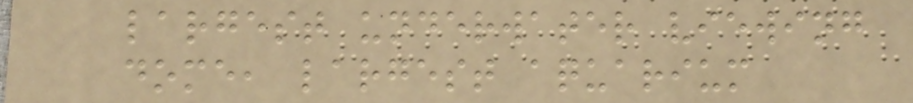largest underwater viewing
dome, largest aquarium
